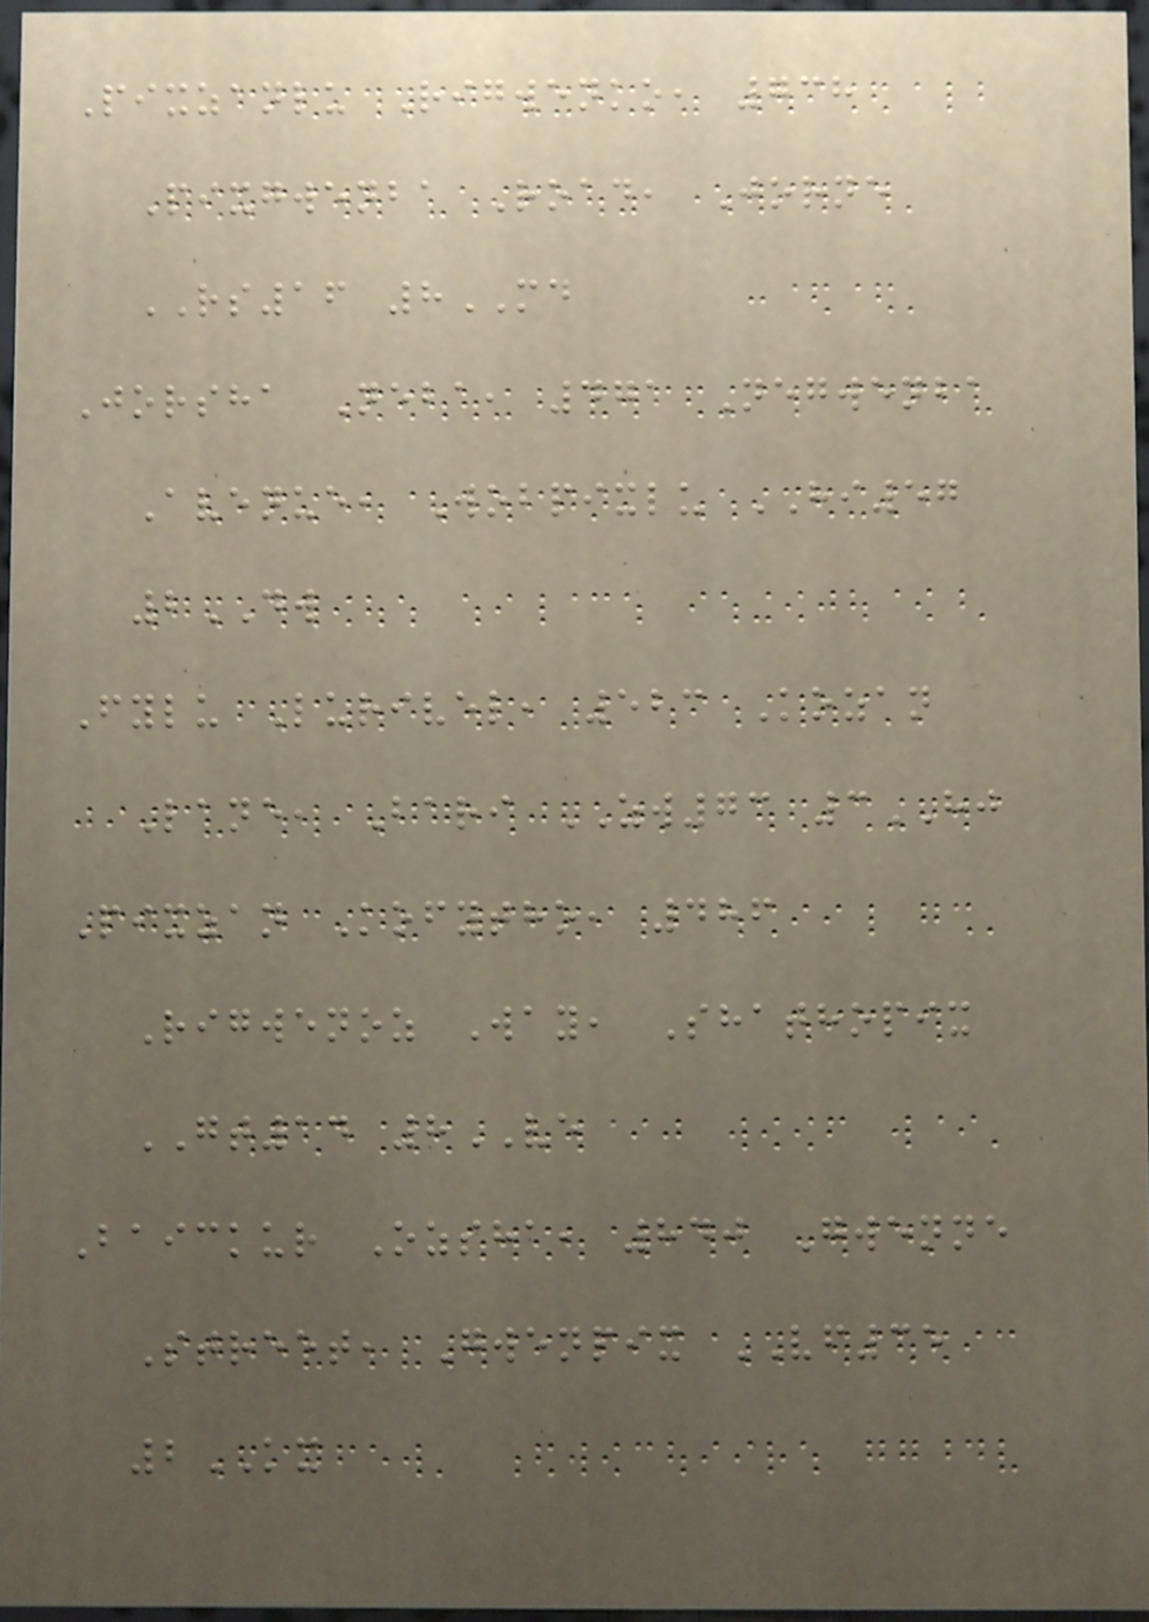Pixzanlu Rigwenko, 738
Pixgwenba Road, Jorne
RS16 8MD
Jorsha Neba, 471 Negwenba
Avenue, Wobpixlu HI57
2DW
Fylu Lurivel, 523 Kozan
Lane, Bari ZW73 3HJ
Pixzan Kofytho, 486
Rigwenoz Way, Shathopix
GT14 8VE
Baickur Ozsha, 840 Gwenne
Street, Gwenpix VF35
2KX
